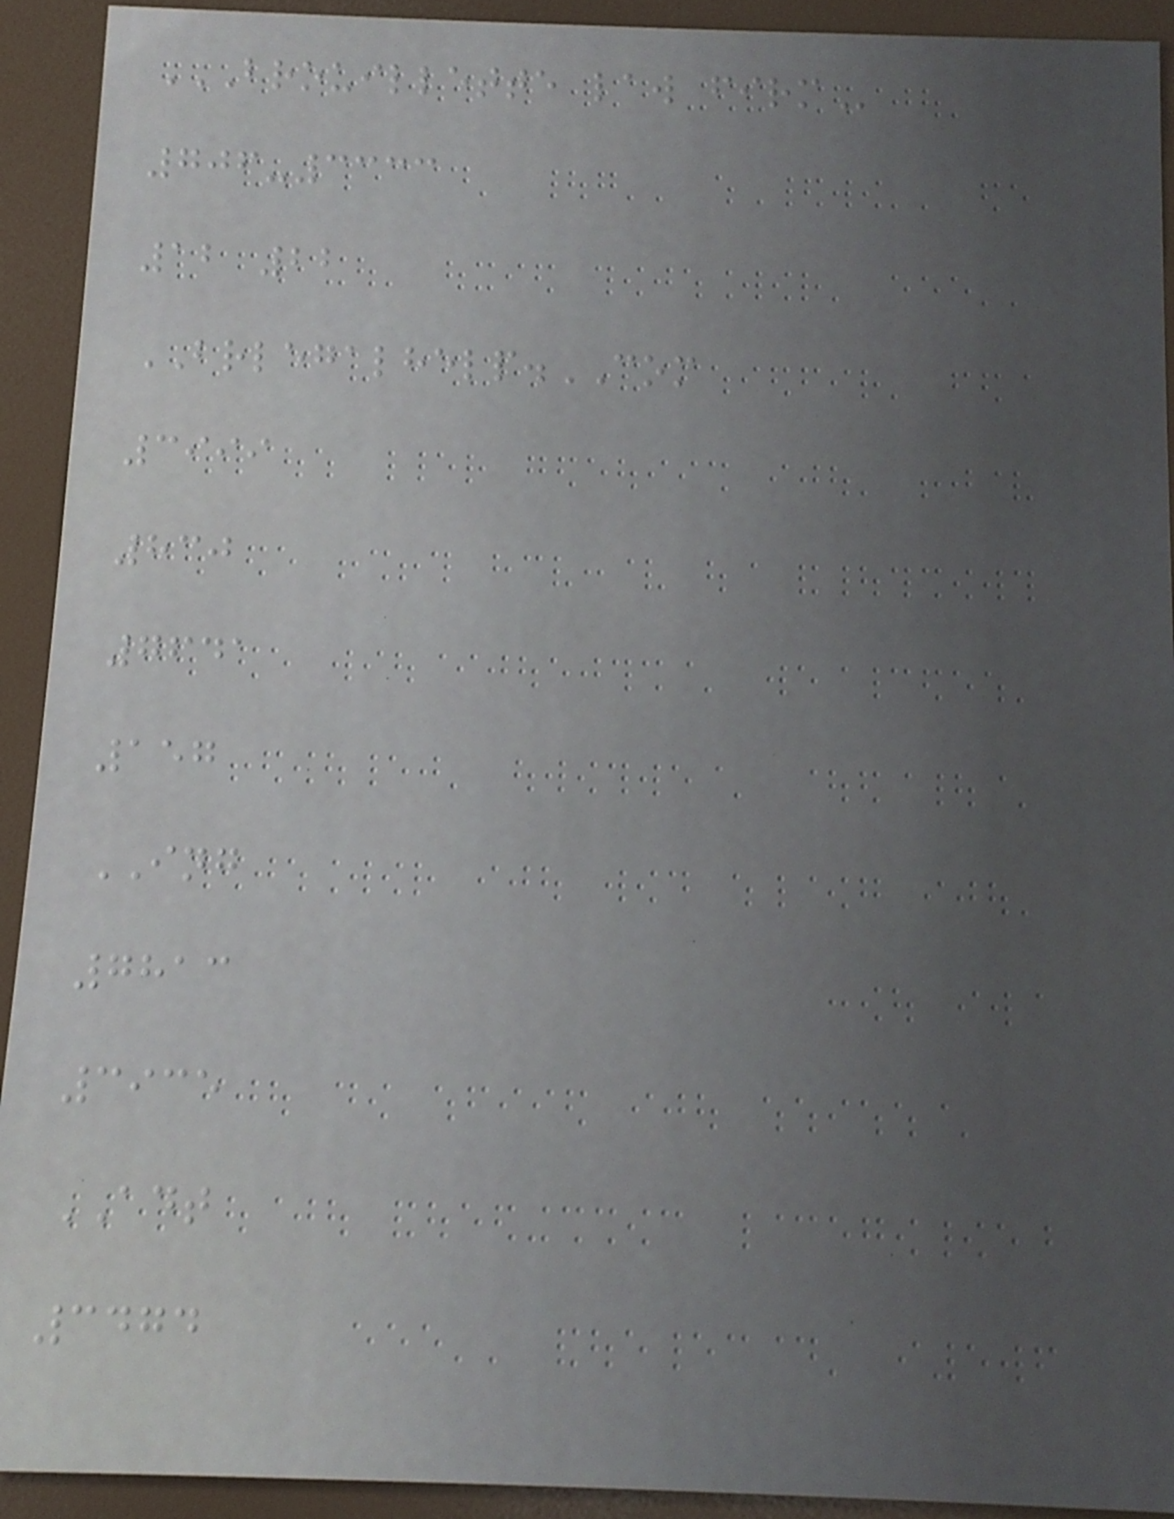BROUILLETTE LAW FIRM
706-3333
12 22
BRLEGALHELP.COM
3999
830
7641
157
ING
7813
3935
ADT
3474
